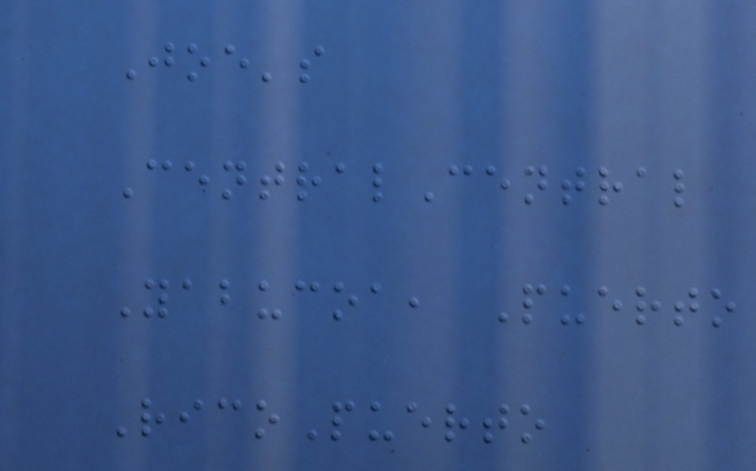Joe's
CentralCentral
Yabucoa, Puerto
RicoPuerto
